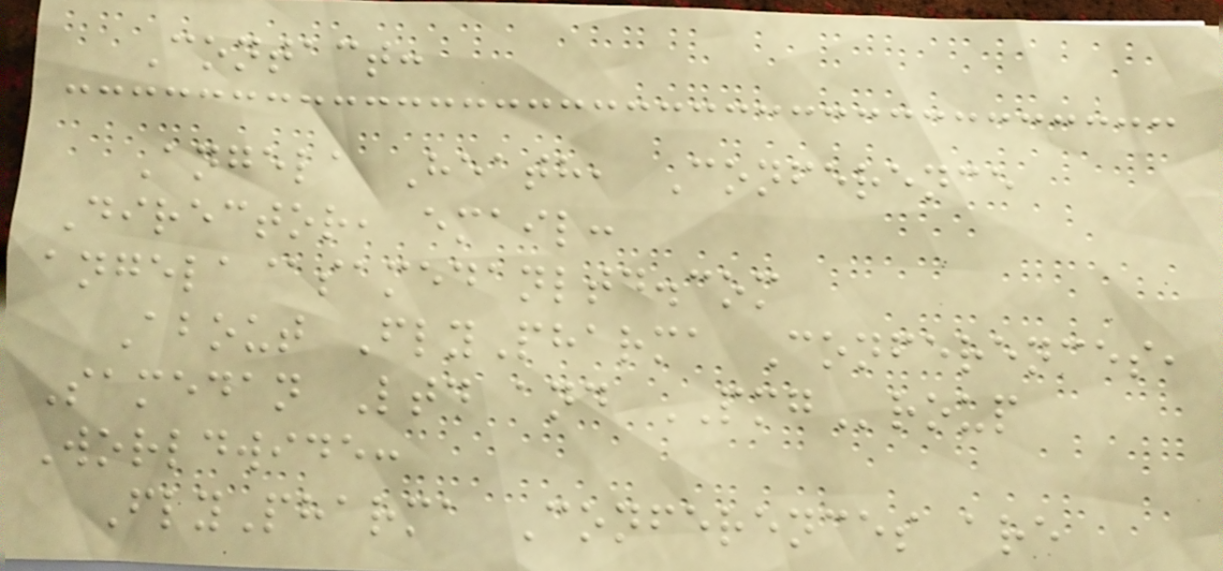Contact:
Angela Heath, Conference
Director, email:
angela@samedanltd.com
About FlyPharma Conferences,
Samedan Ltd and PMGroup
Worldwide:
FlyPharma Conferences are
